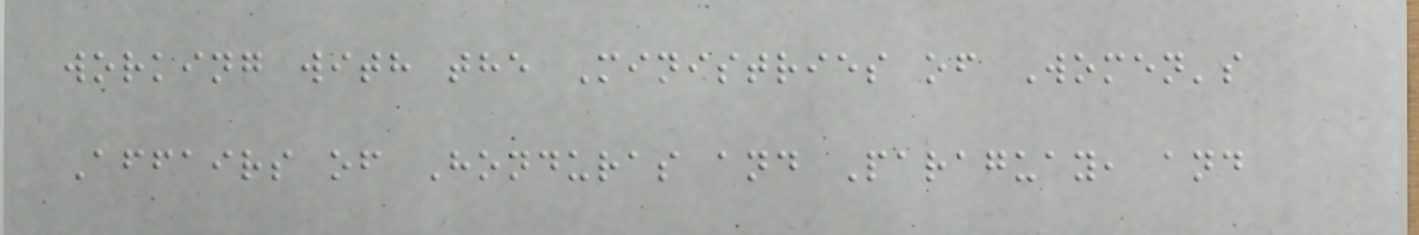working with the Ministries of Women's
Affairs of Honduras and Paraguay, and
